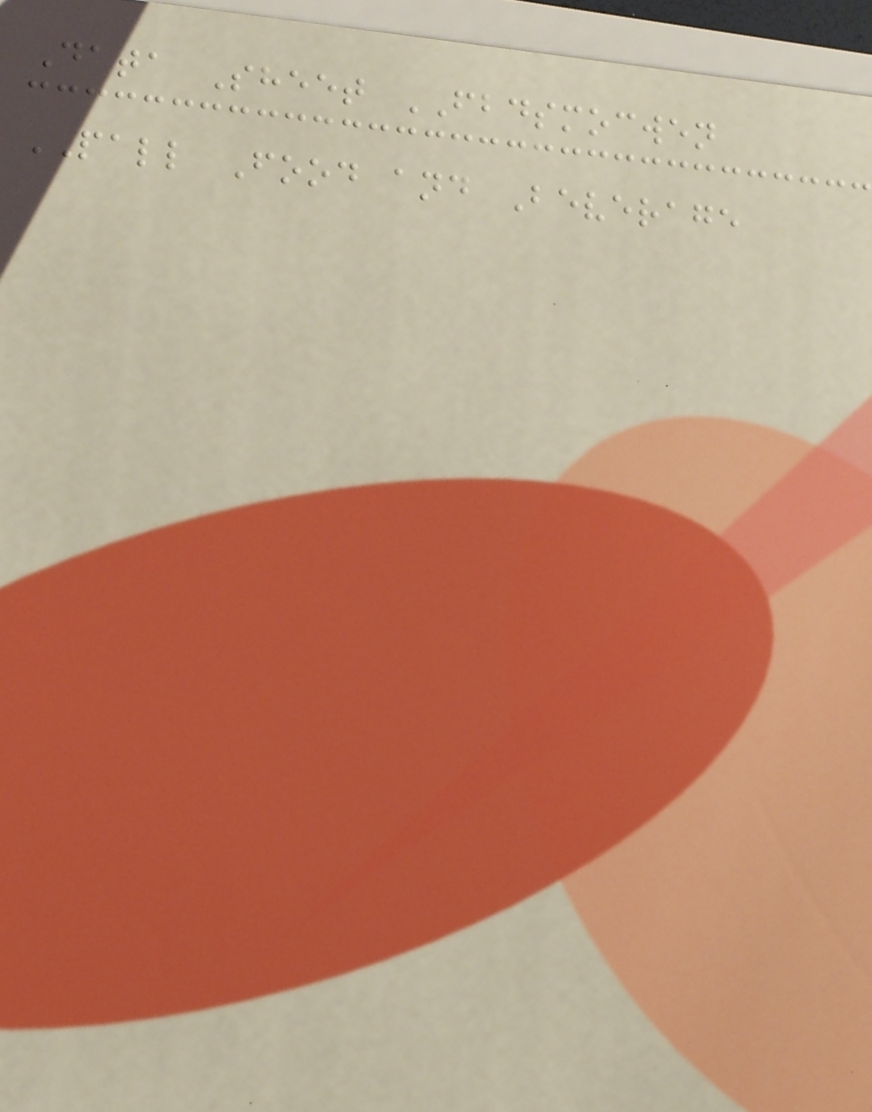Data Sheet FBDSMOCWEN
PALL Food and Beverage
